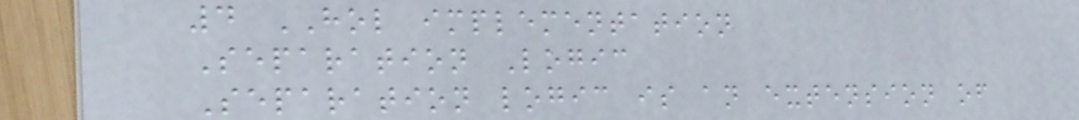4 HOL implementation
Separation Logic
Separation logic is an extension of
